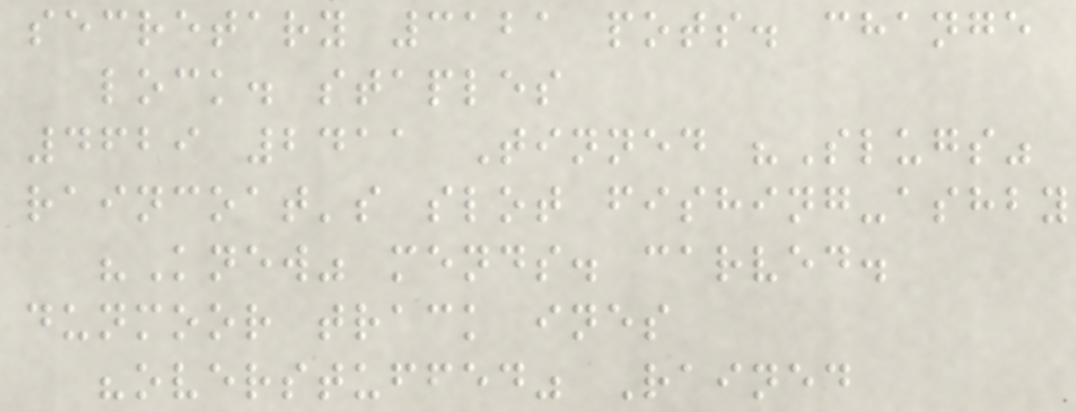secretary 3121 pots. change
lock. staples
4629 2411 Tinned "Slugs"
raincoat's slot fishing-ashby
"Knew" mends. carved.
dunmoor track ines
"overstuffed" Rained
